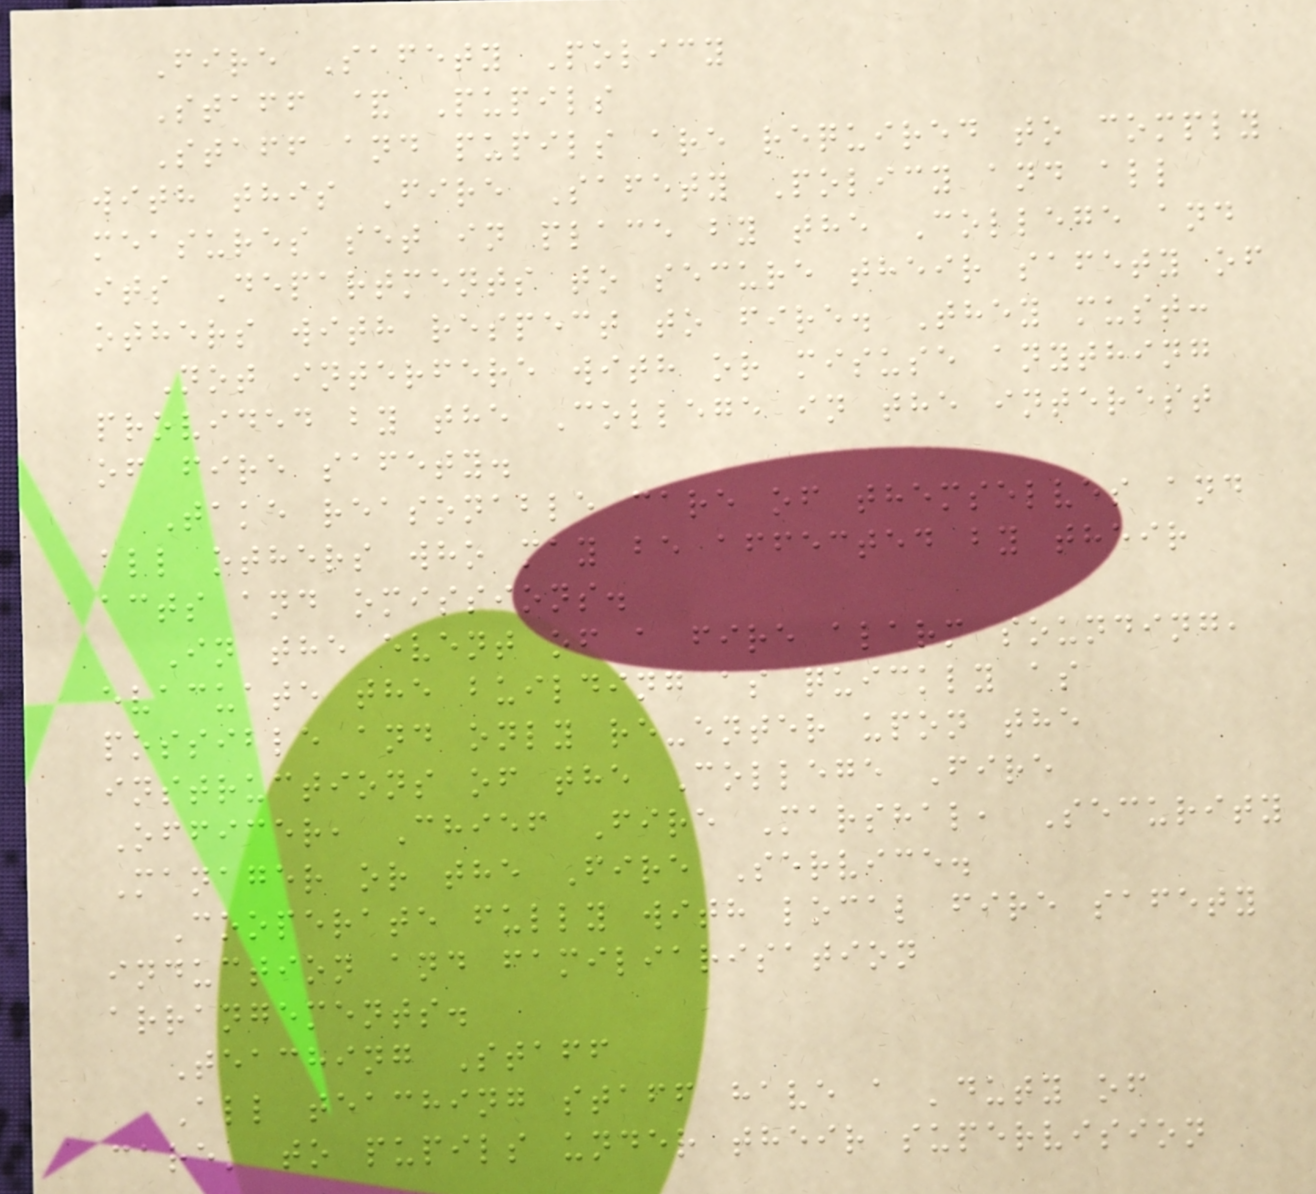Fire Safety Policy
Staff & Pupils
Staff and pupils are required to comply
with this Fire Safety Policy and all
measures set in place by the College and
its Departments to secure their safety of
others with respect to fire. They must:
Not interfere with or misuse anything
provided by the College in the interest
of fire safety.
Take reasonable care of themselves and
all others who may be affected by their
acts and omissions.
In the event of a fire alarm sounding,
evacuate the building as quickly as
possible and only re-enter upon the
instructions of the College Fire
Officer, Chief Fire Marshal, Security
Manager or the Fire Service.
Cooperate fully with local fire safety
induction and familiarisation
arrangements.
Teaching Staff
All teaching staff have a 'duty of
care' to pupils under their supervision
